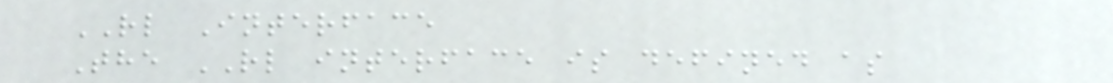RL Interface
The RL interface is defined as
